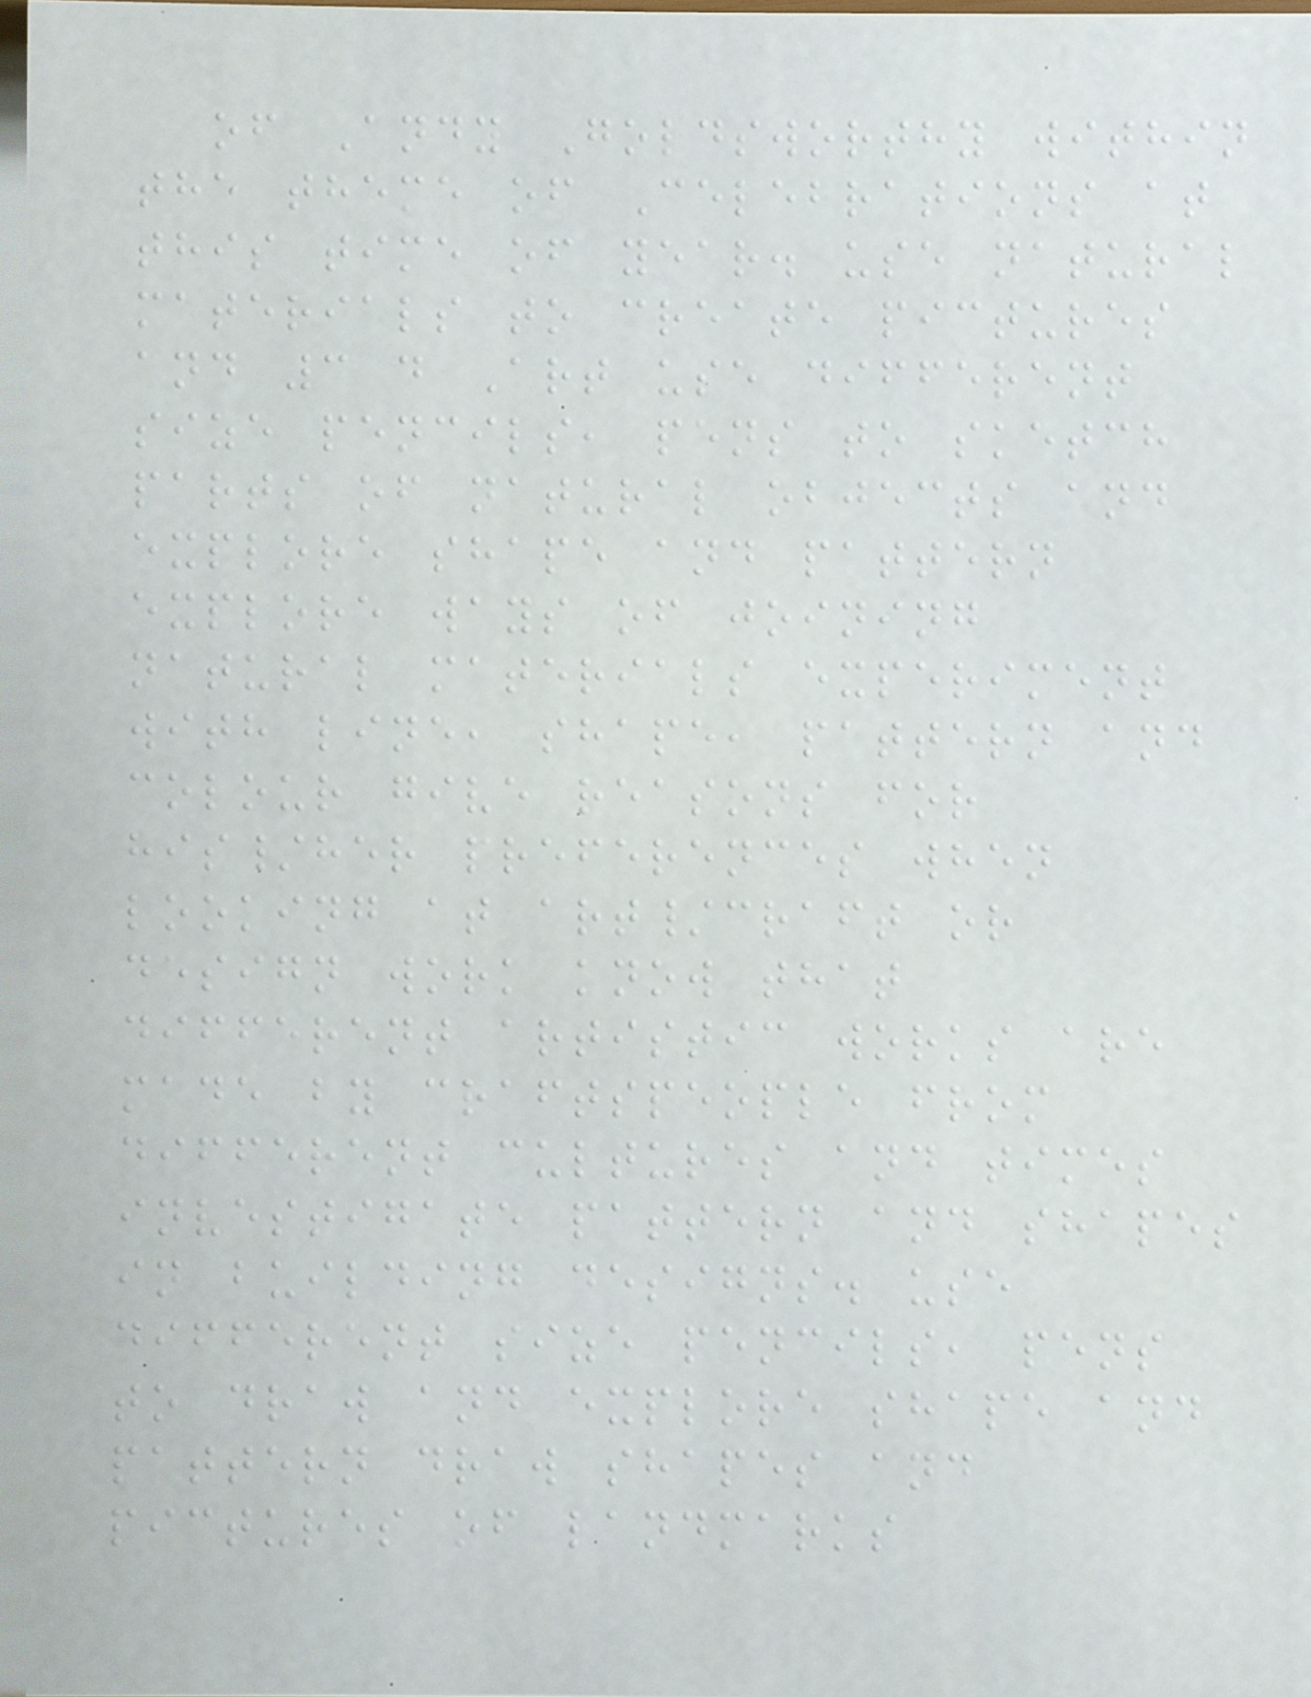of Andy Goldsworthy within
the theme of Celebrations at
this time of year. use natural
materials to create pictures
and 3 d Art use different
size pencils, pens to sketch
parts of natural objects and
explore shape and pattern
explore ways of joining
natural materials experiment
with line, shape, pattern and
colour give reasons for
his/her preferences when
looking at art/craft or
design work know that
different artistic works are
made by craftspeople from
different cultures and times
investigate pattern and shapes
in building designs. use
different size pencils, pens
to draw and explore shape and
pattern draw shapes and
pictures of landmarks
